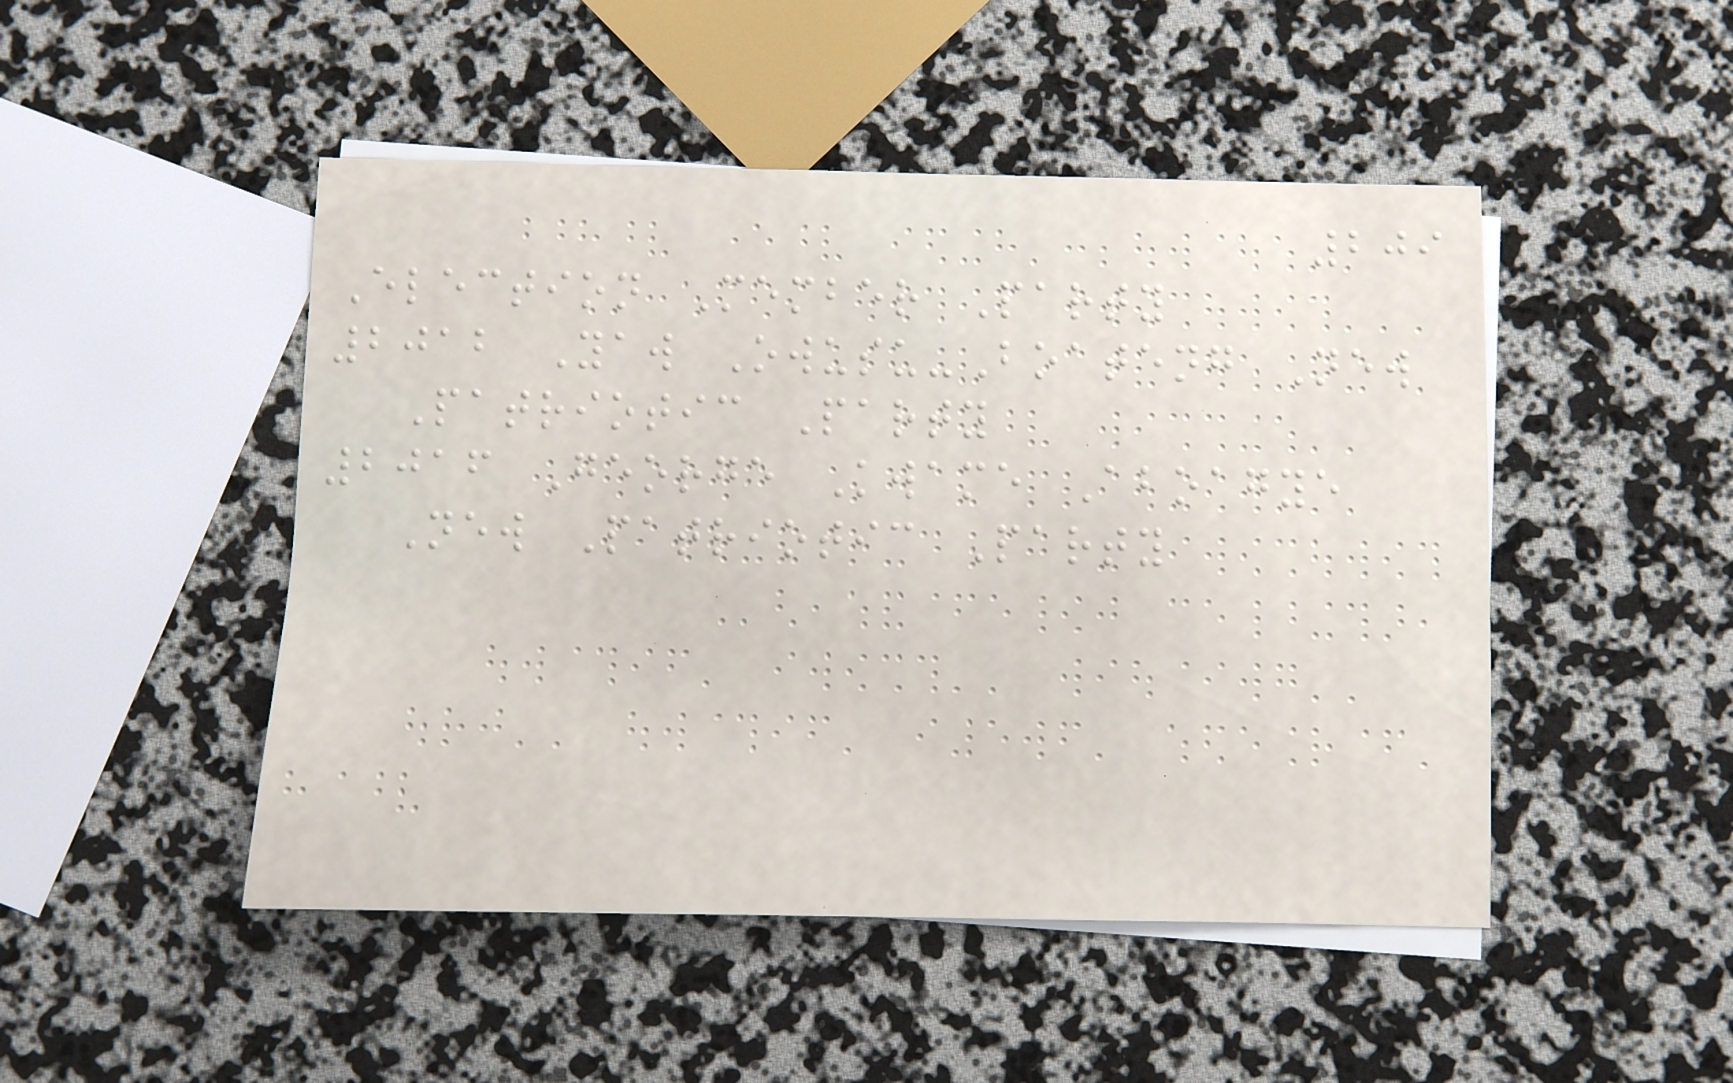209
Election Member Party
2012 Yaw Owusu-Boateng New
Patriotic Party
2016 George Kwame Aboagye
New Patriotic Party
